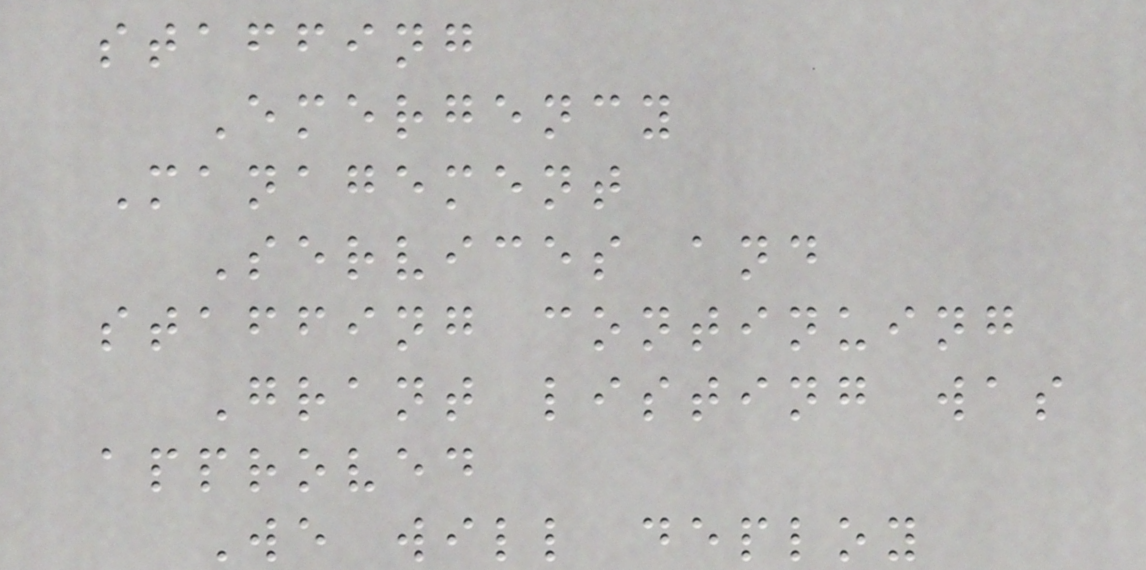staffing
Emergency
Management
Services and
staffing continuing
Grant listing was
approved
We will deploy
